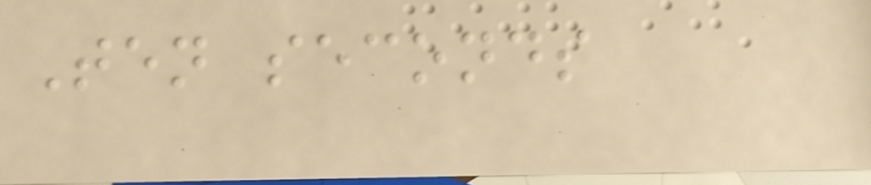Ten seconds
